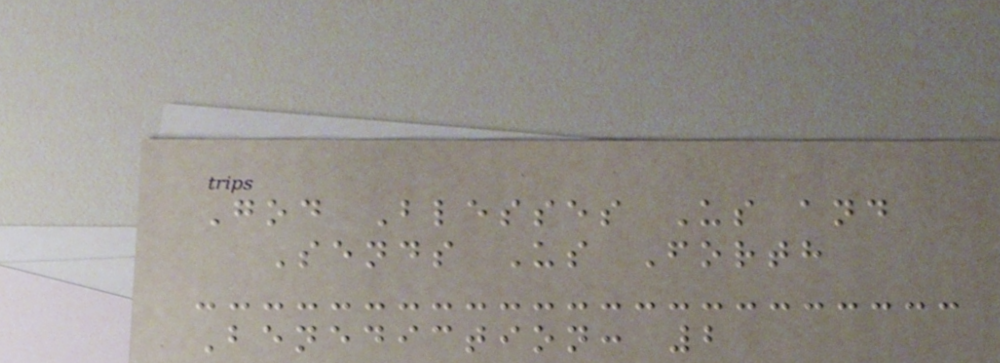God Blesses Us and
Sends Us Forth
Benediction: 2
